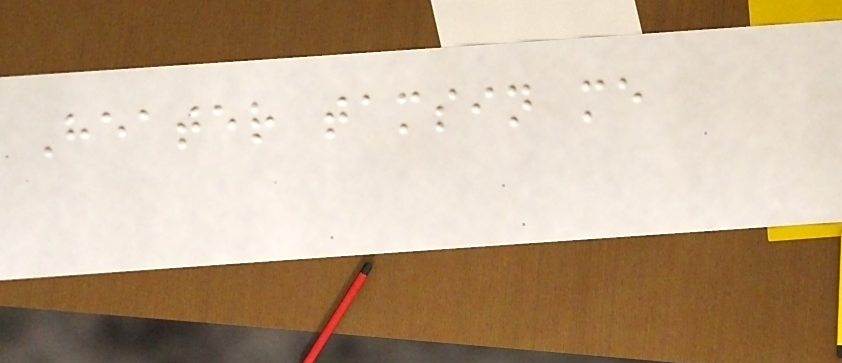Heater tamsin me
